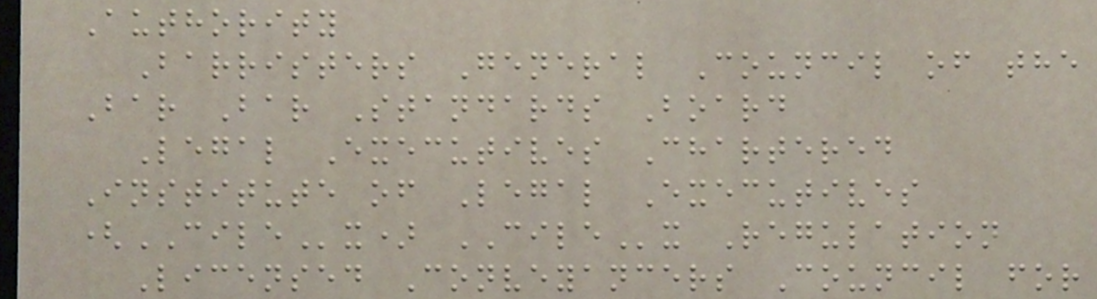Authority
Barristers General Council of the
Bar Bar Standards Board
Legal Executives Chartered
Institute of Legal Executives
(CILEx) CILEx Regulation
Licensed Conveyancers Council for
